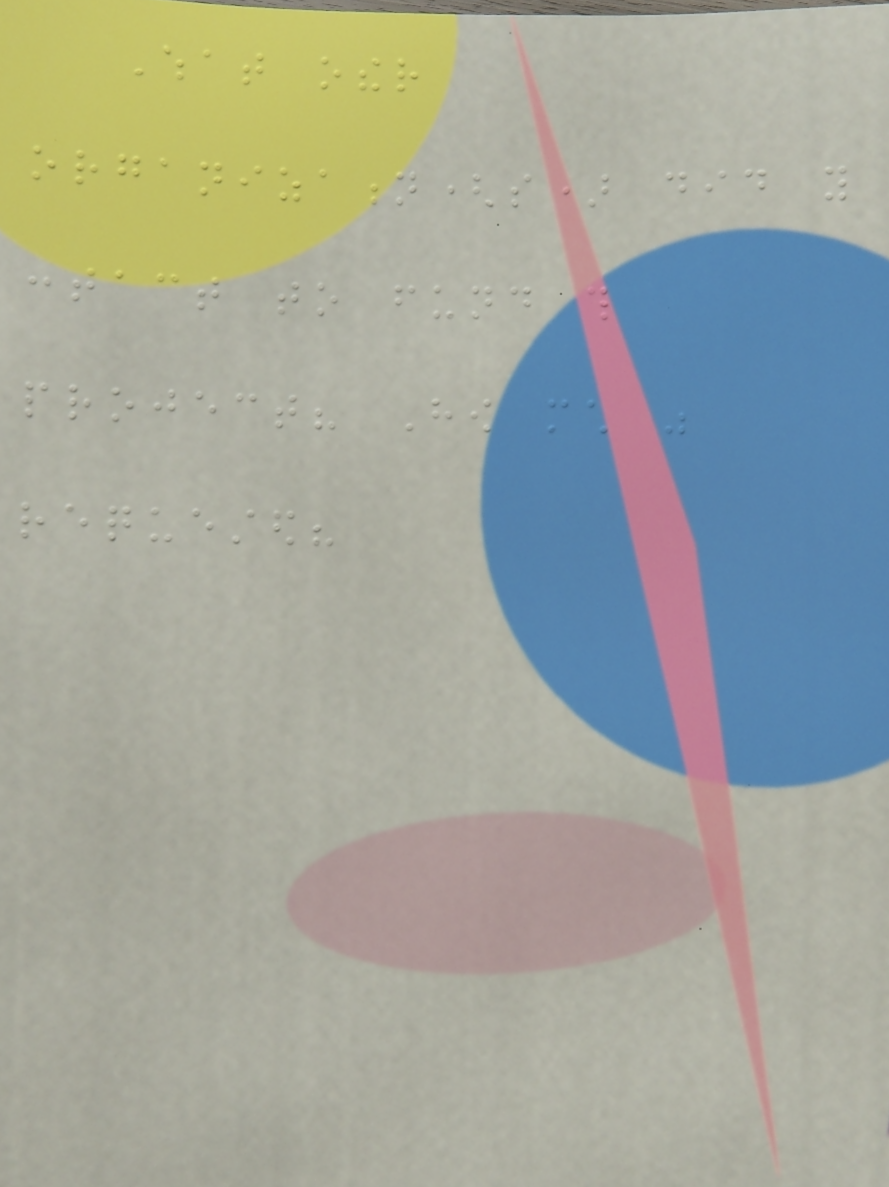What other
organization(s) did you
contact to fund this
project? How much was
requested?
